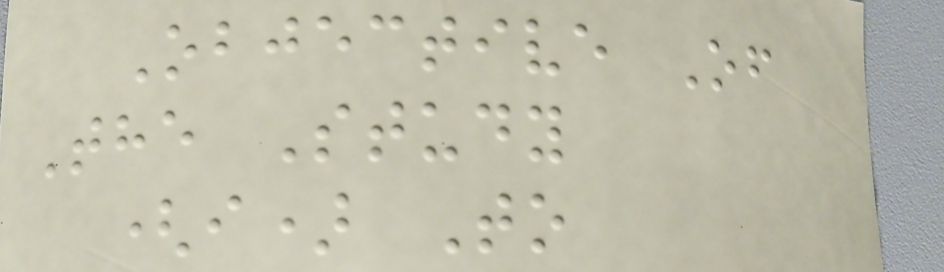Objective Of
The Study
(i) To
